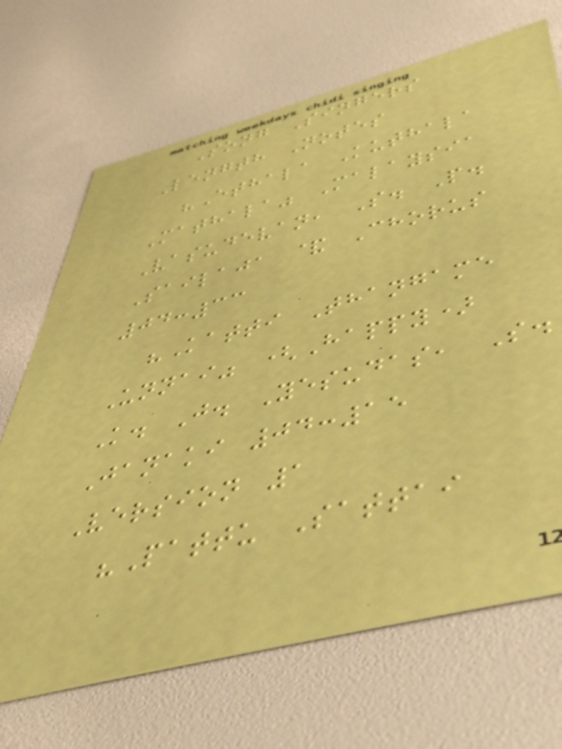Song Singers
Length Notes
"Ethala Kuthala
Mathala" Malaysia
Vasudevan, S. P.
Sailaja & Chorus
04:33
"Katti Thangame
Unnai" (Happy)
K. J. Yesudas, S.
Janaki 04:15
Version 1
"Pattu Sattai
